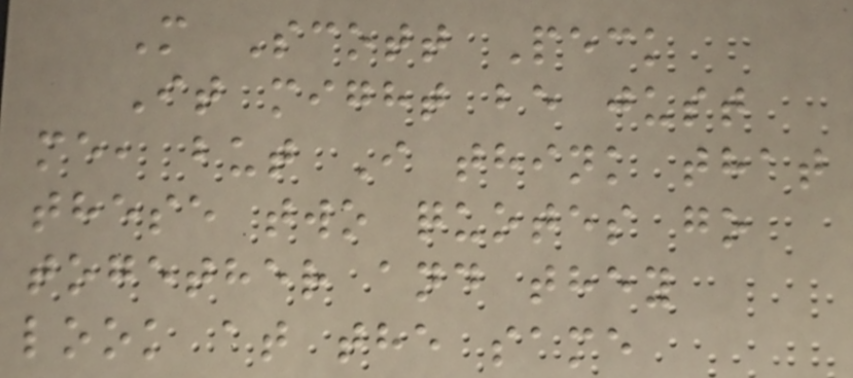M Scott Peck
It might be just
me, but I think that
these two quotes go
together and they
look at the same
